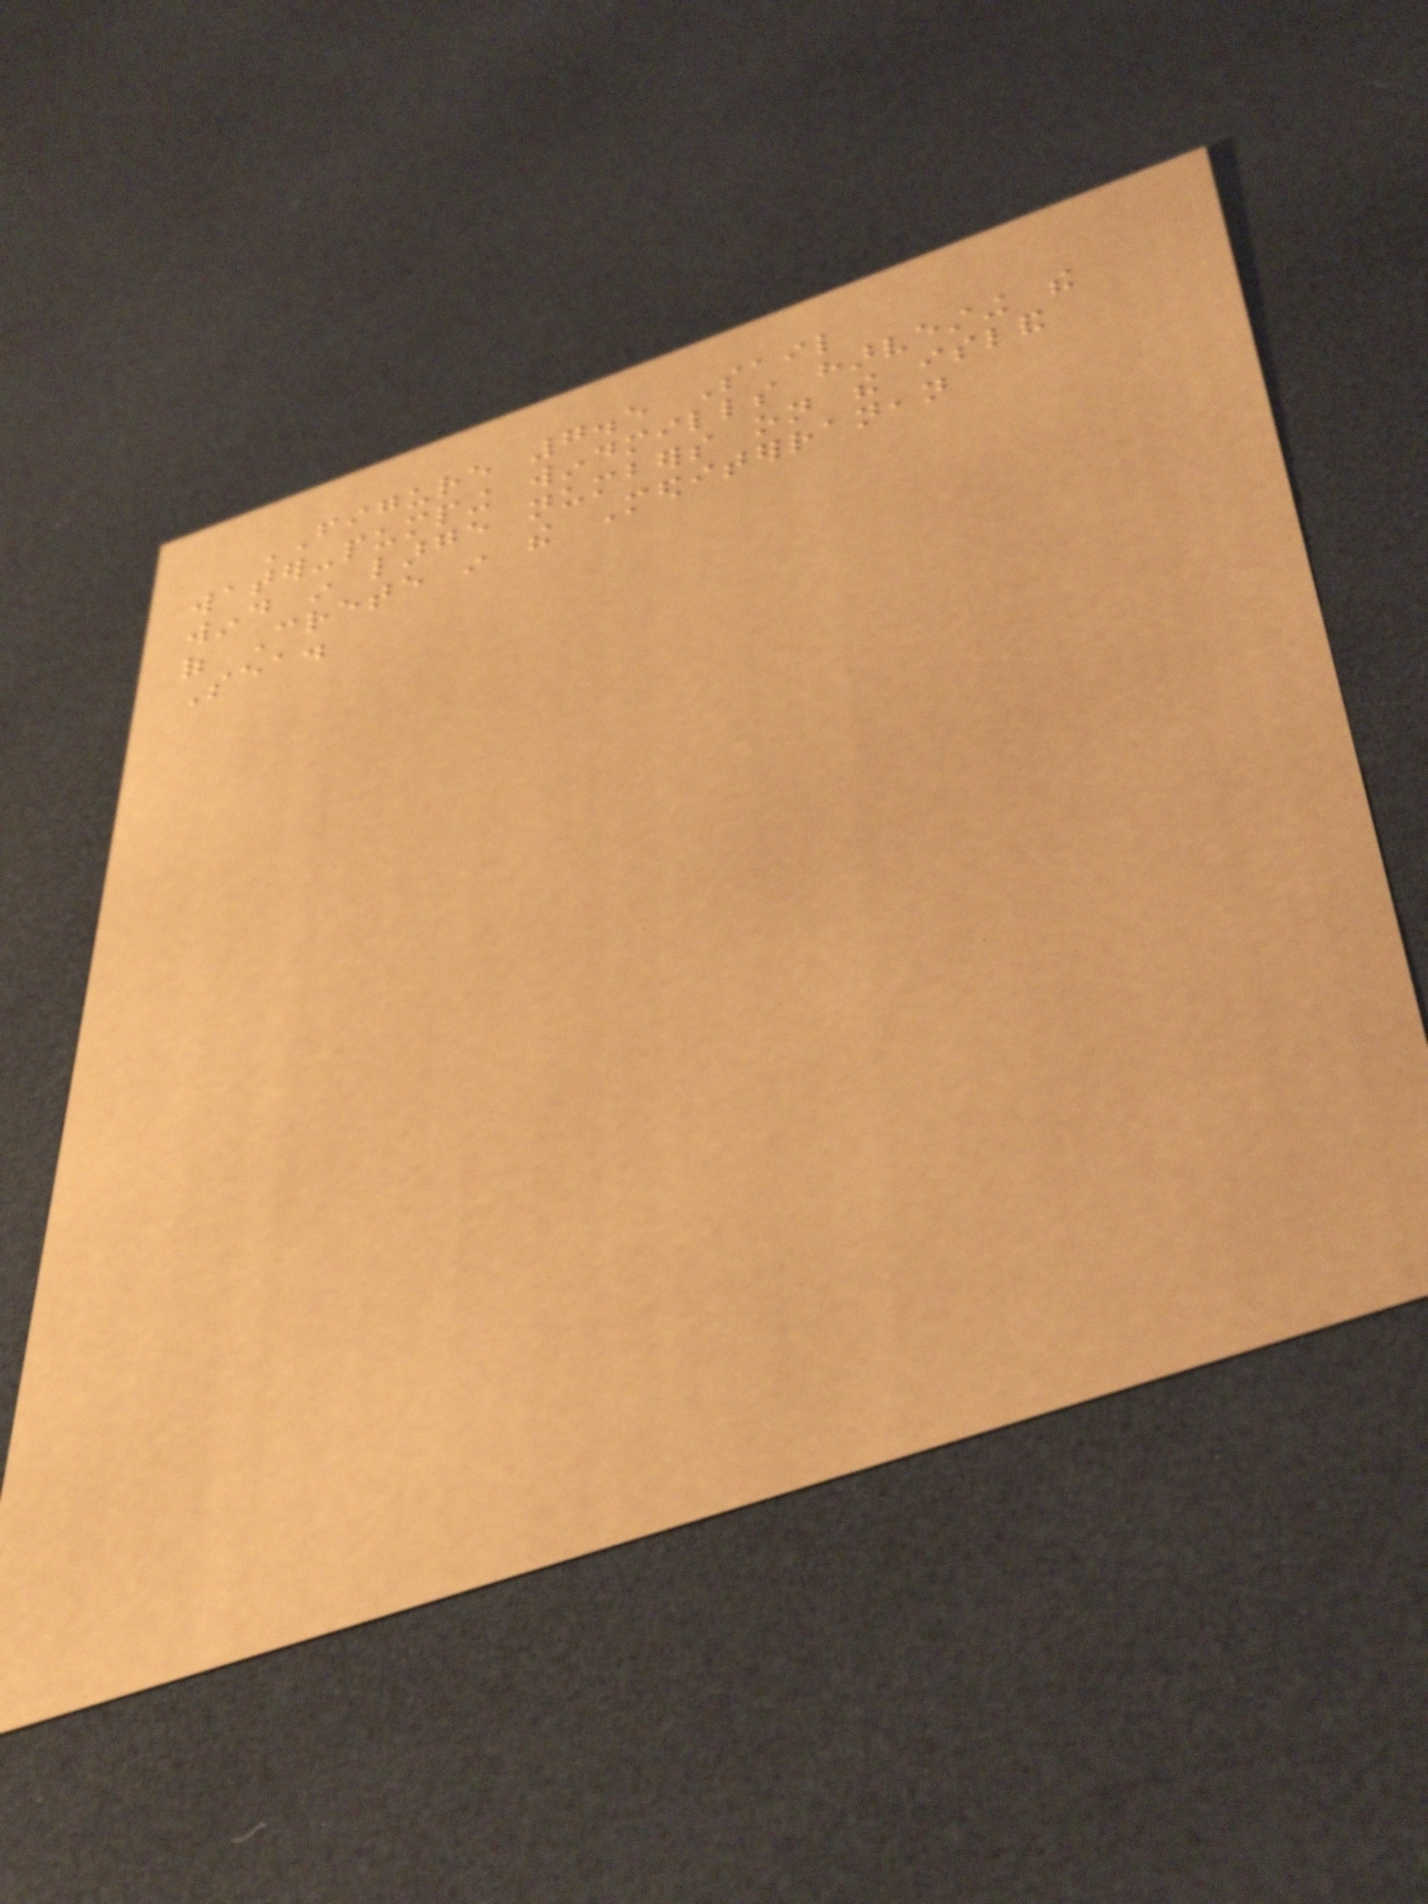FIGURE 7.5 Sail
water-pumping windmills harvesting the
wind in large numbers on the island
of Crete in the Mediterranean
Sea.
